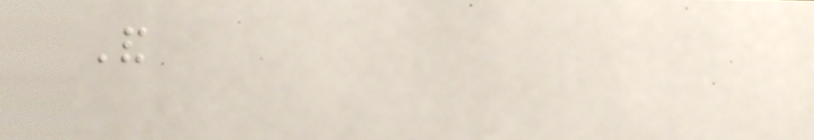And
